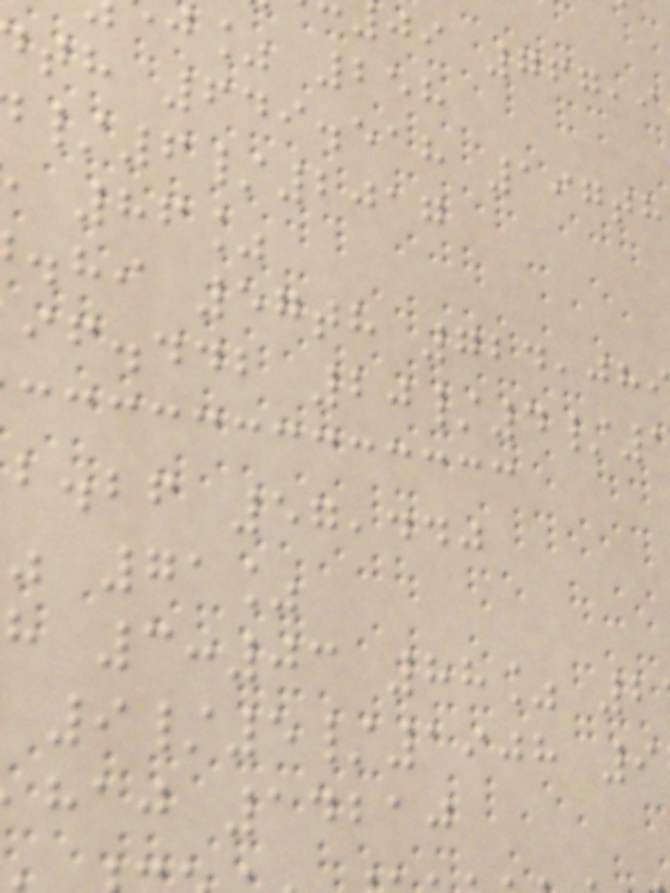ji 767,9
j% 258
th 649.518 197th
/6/2017
86%
.hi 57th 724,08
if.ddb 20/4/
b.bf 57,440
71%
h 3:03 88% 2
9/5/1908 9
haj 14210
